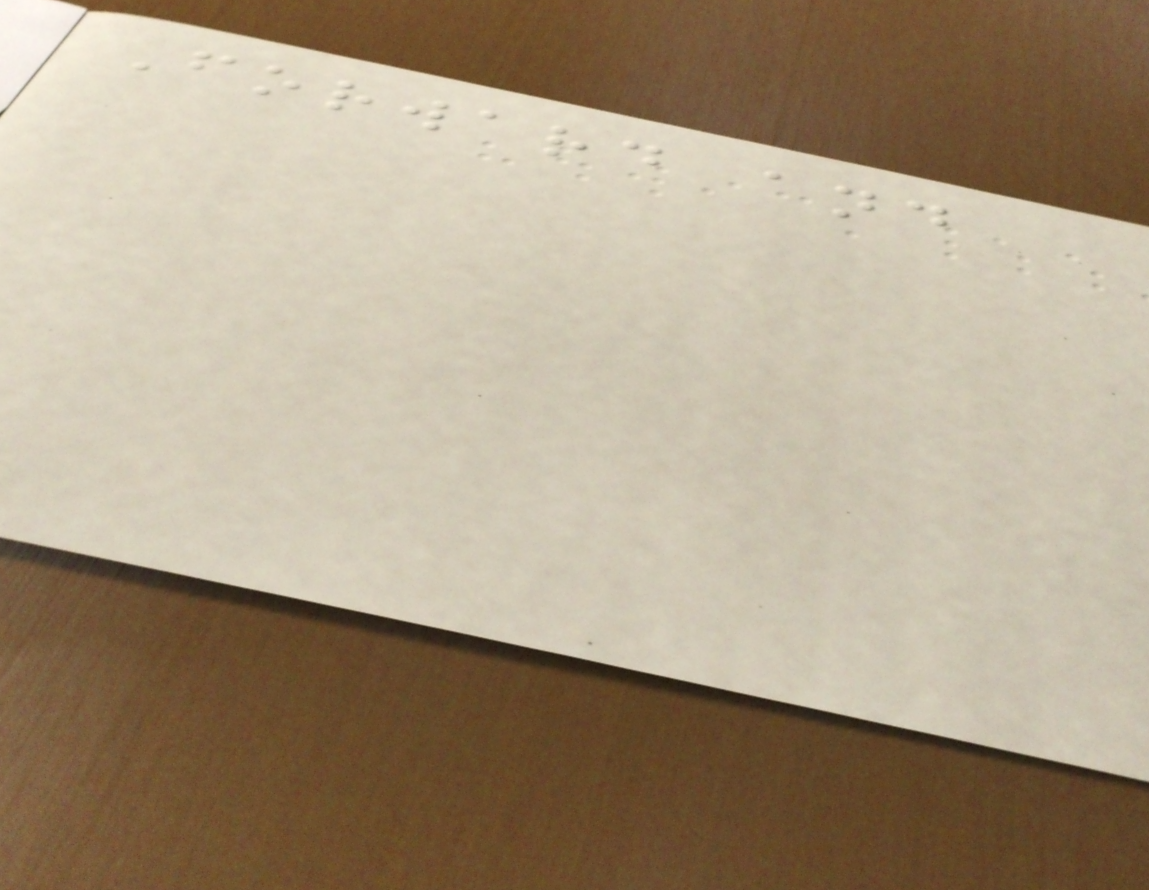Forward and
